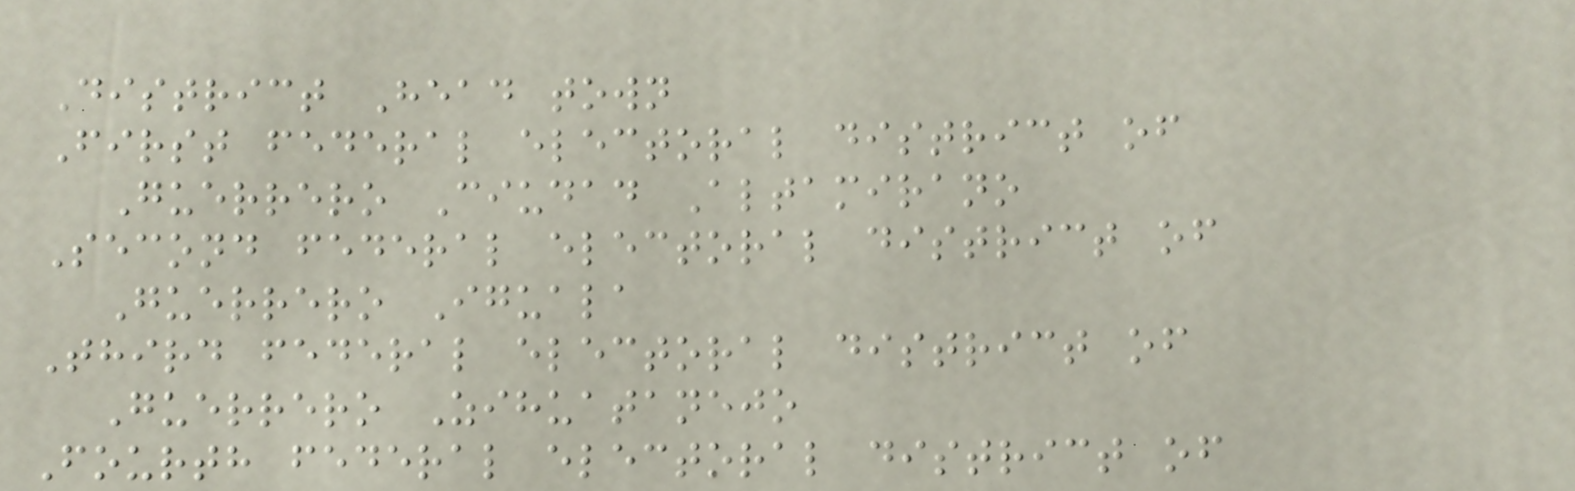District Head town
First federal electoral district of
Guerrero Ciudad Altamirano
Second federal electoral district of
Guerrero Iguala
Third federal electoral district of
Guerrero Zihuatanejo
Fourth federal electoral district of
